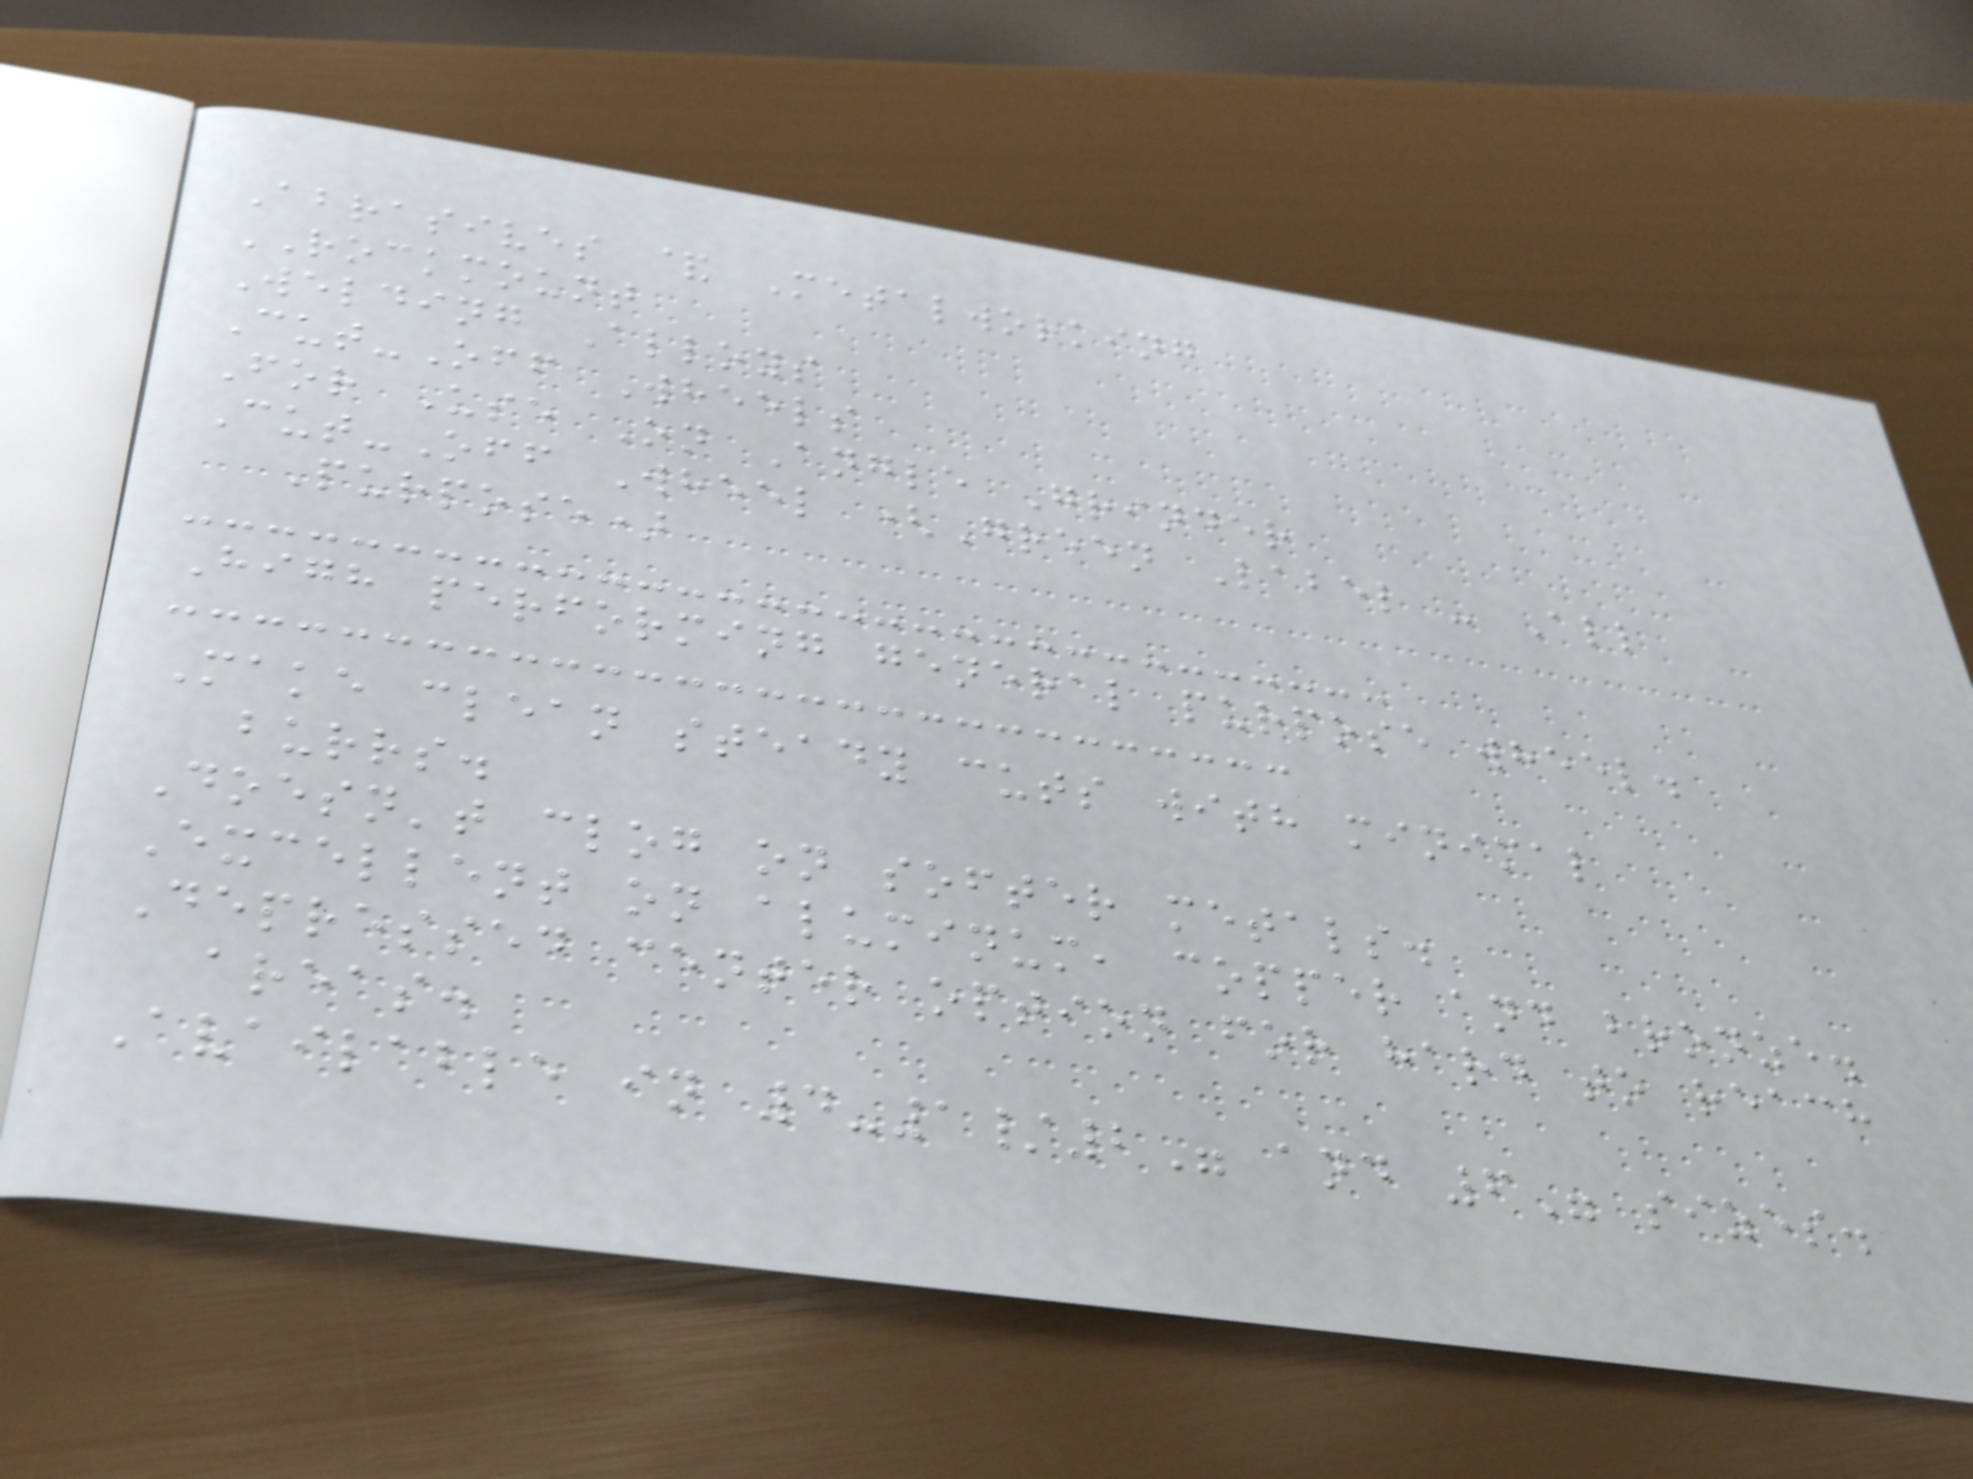Abrasives & Metalworking
ROCKMOUNT
Welding Alloys
Cut-Off Wheels
For Use On Angle Grinder
Cut-Off Wheel (Green Label - All
Purpose)
High performing general purpose wheel.
Make clean steady cuts with minimal
burrs.
Doesn't clog on softer metals.
Excellent on aluminum, copper and bronze.
Depressed center option for hard to reach
areas.
Available in 4-1/2" and 6" sizes.
